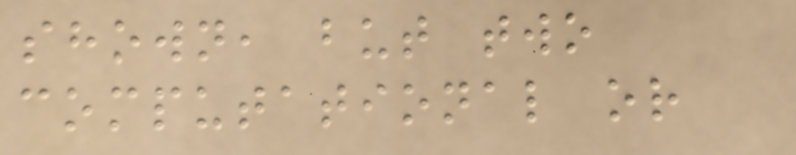shown, but two
computational or
